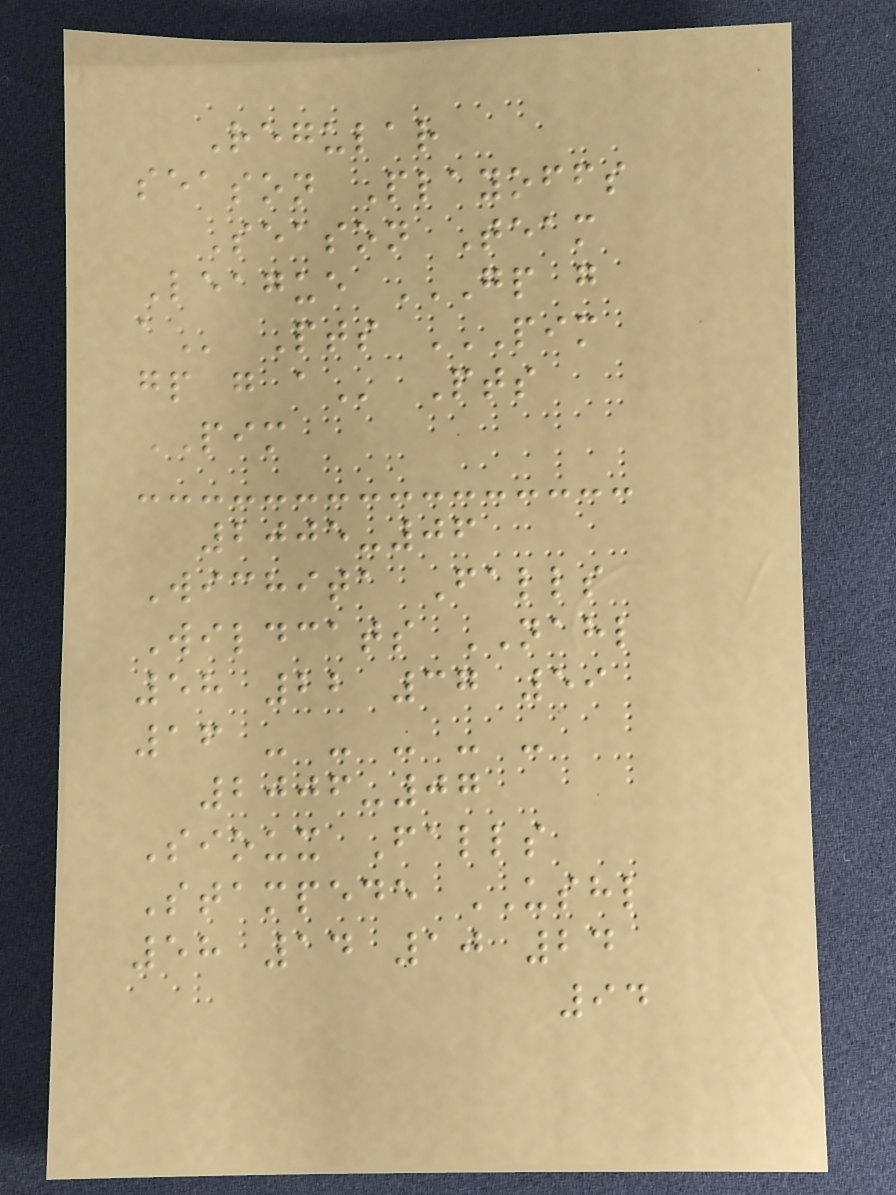Regular
season Playoffs
Season Team
League GP G
A Pts PIM
GP G A Pts
PIM
2005-06
Wichita Falls
Wildcats NAHL
58 22 37 59
16 - - - - -
2006-07
Sioux Falls
Stampede USHL
58 14 10 24
94
